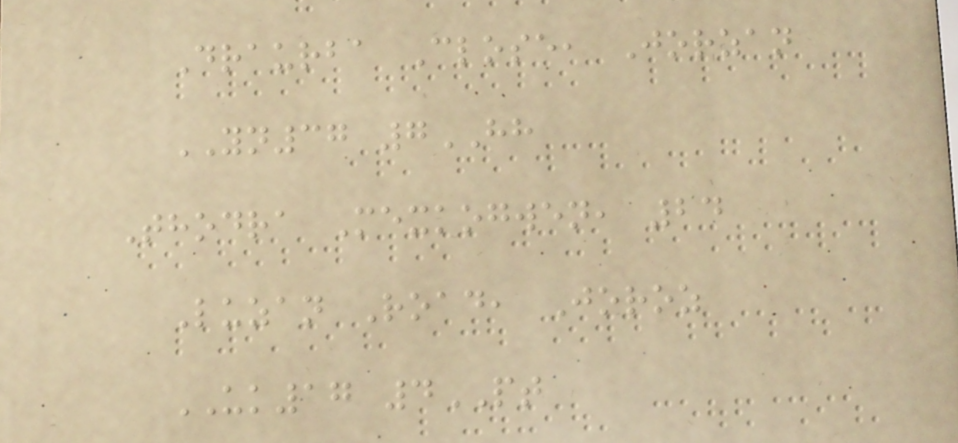Draurba Close, Jorzan
YN37 7HH
Thodra Mexkogwen, 24
Luzan Road, Joroz
UK17 4PT
